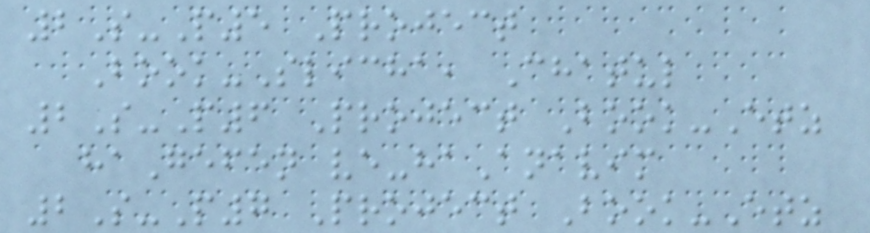2S-P5 Project
Book-Slicha, Chatul
2S-P6 Project Book-Etz
haGefen ve-haAnavim
2S-P7 Project Book-Etz
